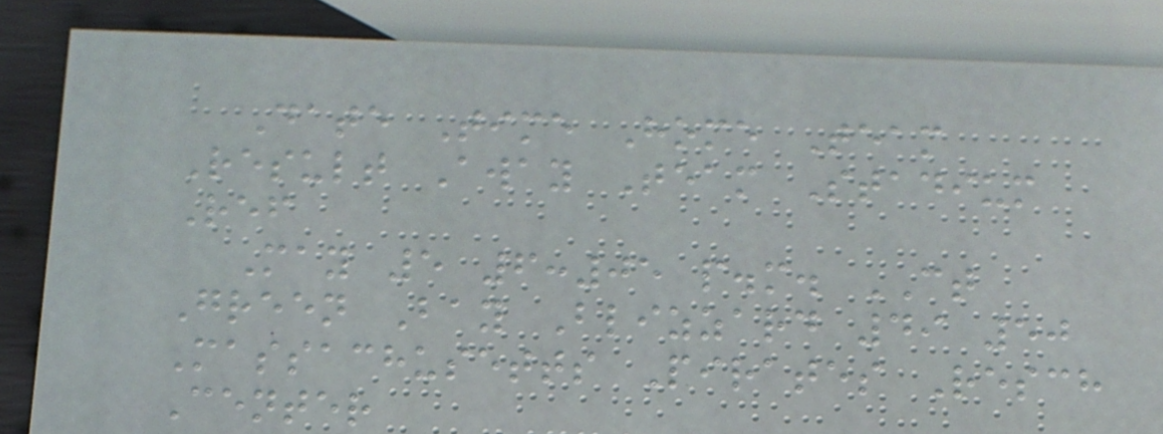Date Time Home Team
Result Away Team Stadium
Ref
May 5 6:05 p.m. CT
Green Bay Blizzard 49 50
Massachusetts Pirates Resch
Center
